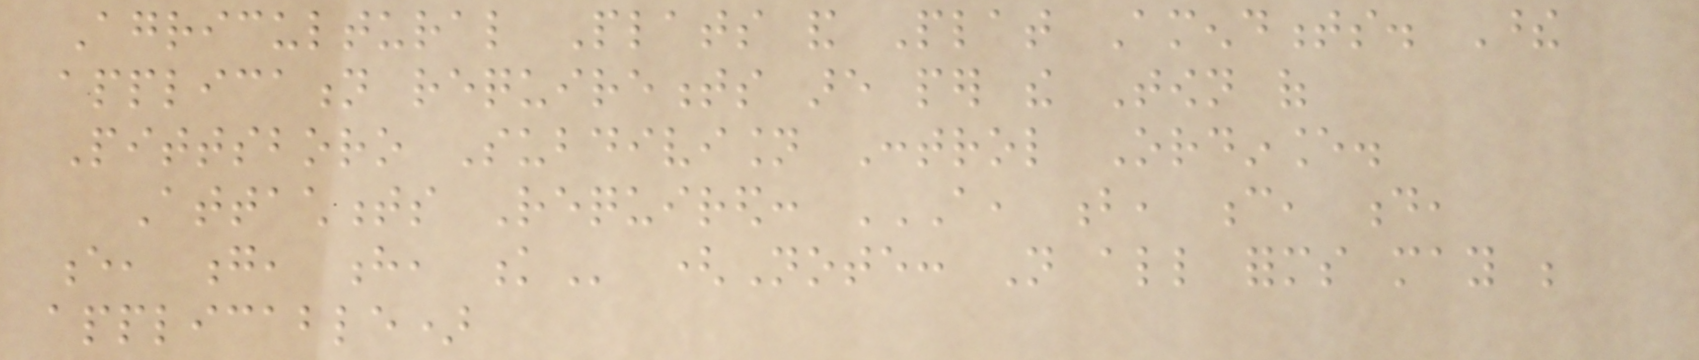Agricultural Plats and Plat Amendments. These
application requirements are per the Town of
Pittsboro Subdivision Control Ordinance.
Attachments Required: A, B, C, D,
E, G, H, K (Note: Not all forms may be
applicable)
